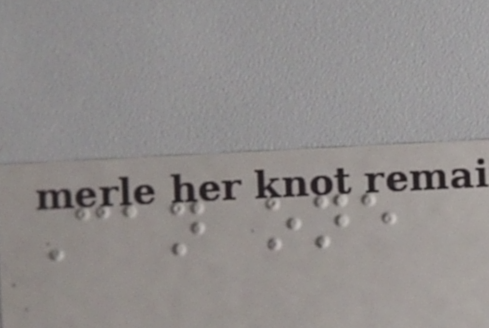Can one
